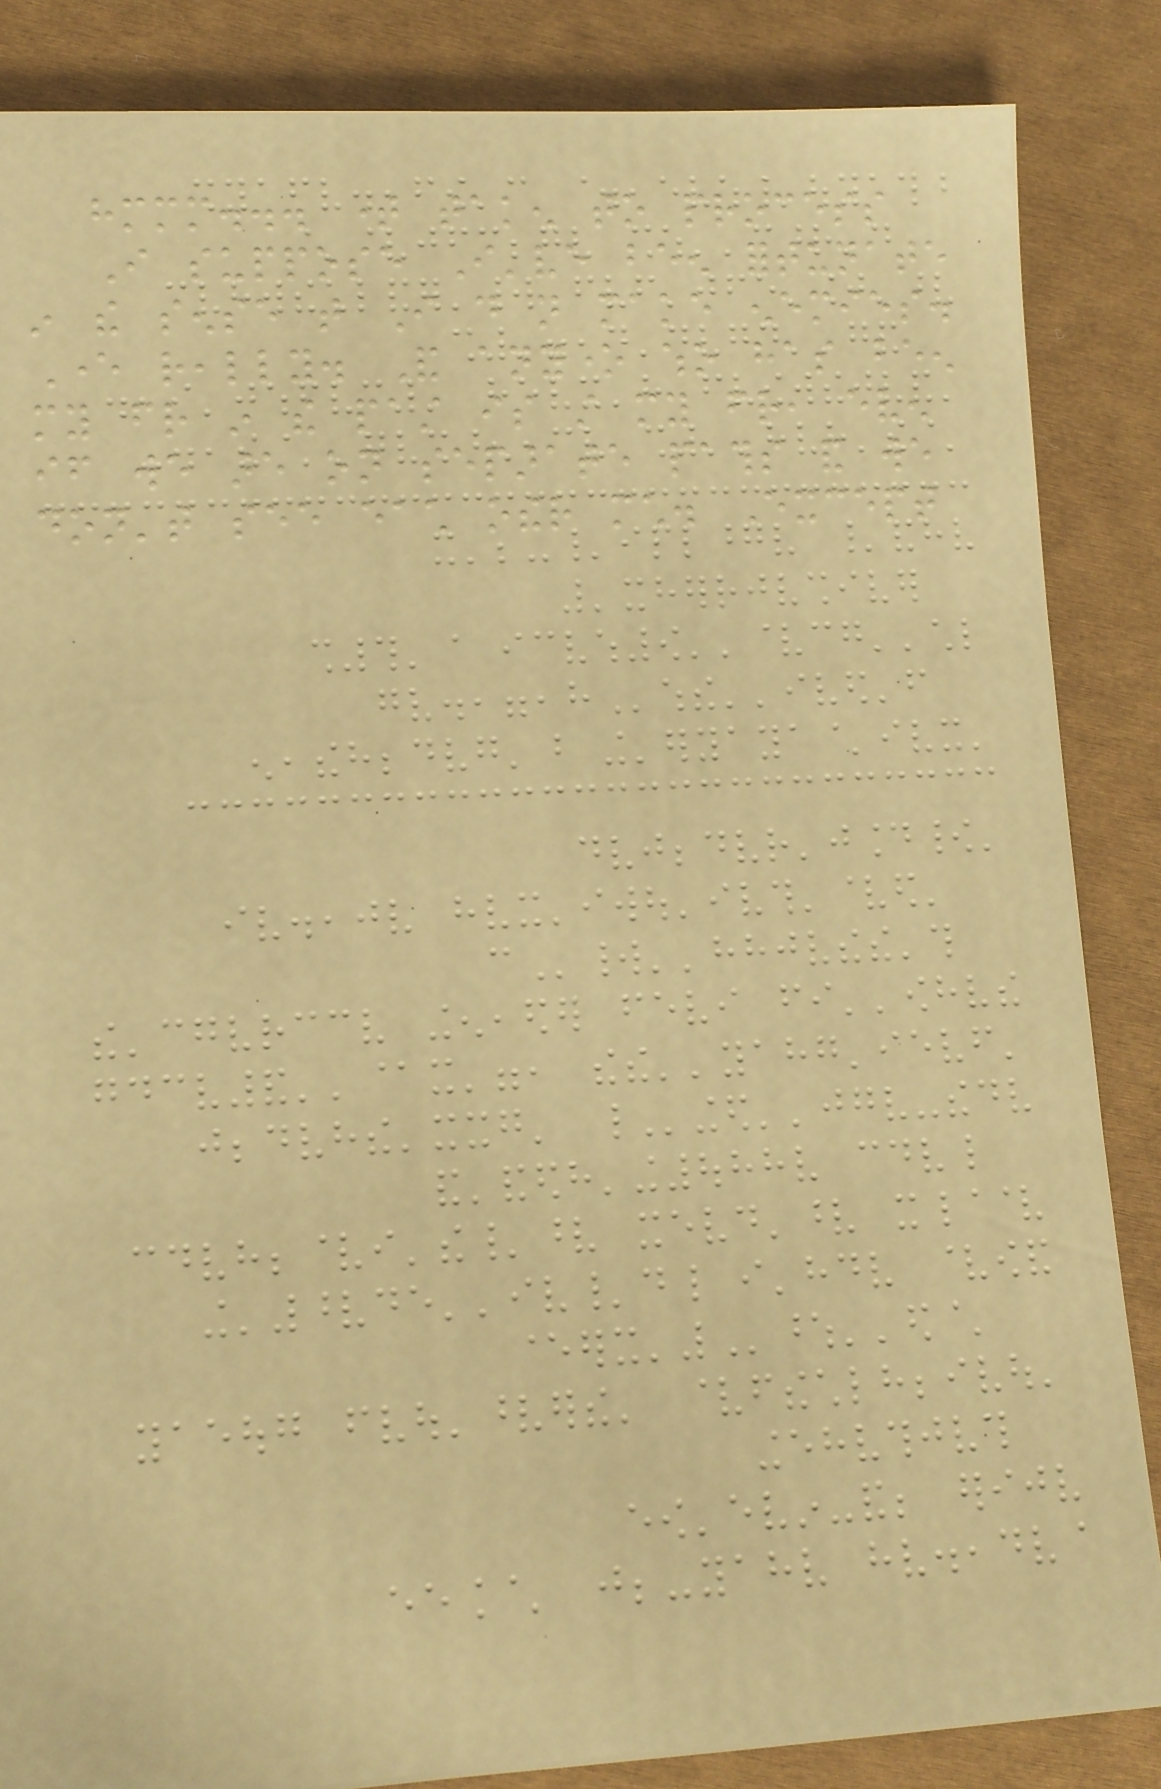hmmm... time taken to process
I suppose I've been fortunate
in the sense that I do not make enemies.
Ever really. And anyone who has been
my friend in the past is still my friend, even
if we are on separate paths and we
don't see each other much. Except
